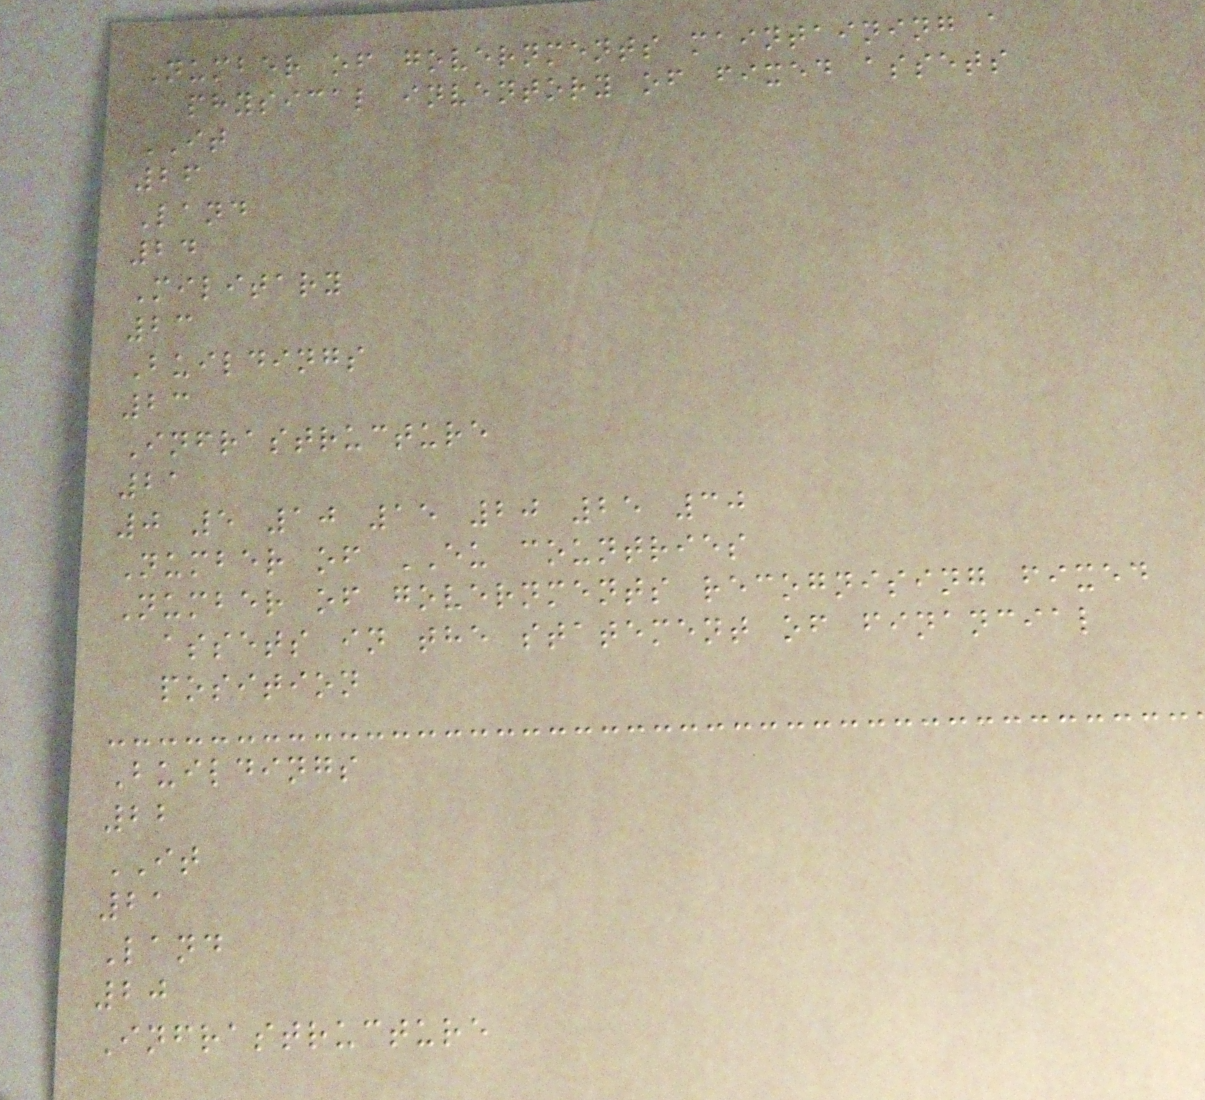Number of governments maintaining a
physical inventory of fixed assets
IT
26
Land
24
Military
23
Buildings
23
Infrastructure
21
0 5 10 15 20 25 30
Number of EU countries
Number of governments recognising fixed
assets in the statement of financial
position
Buildings
22
IT
21
Land
20
Infrastructure
